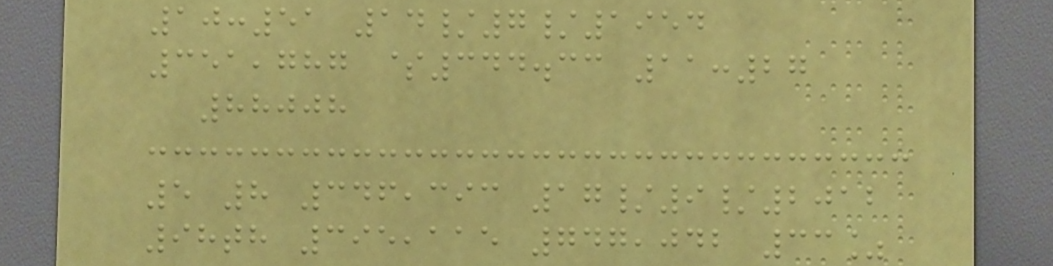10:51 14/7/1954
351,787 $344.33 11:27
88008
5 8 346,393 17/9/2012
98th 395,115 747,042 33%
